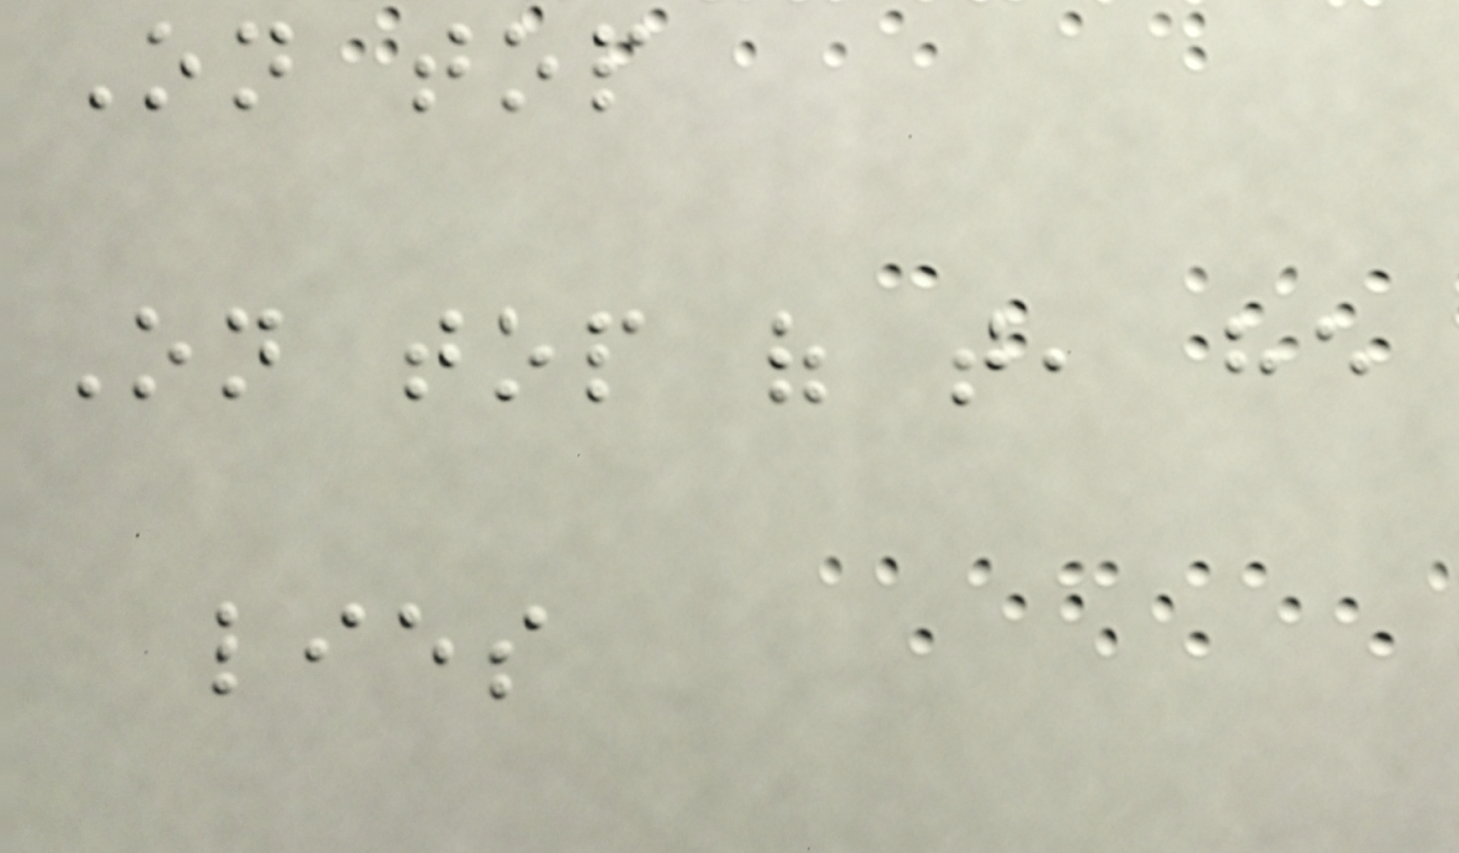On top
On top of that, he
lies
